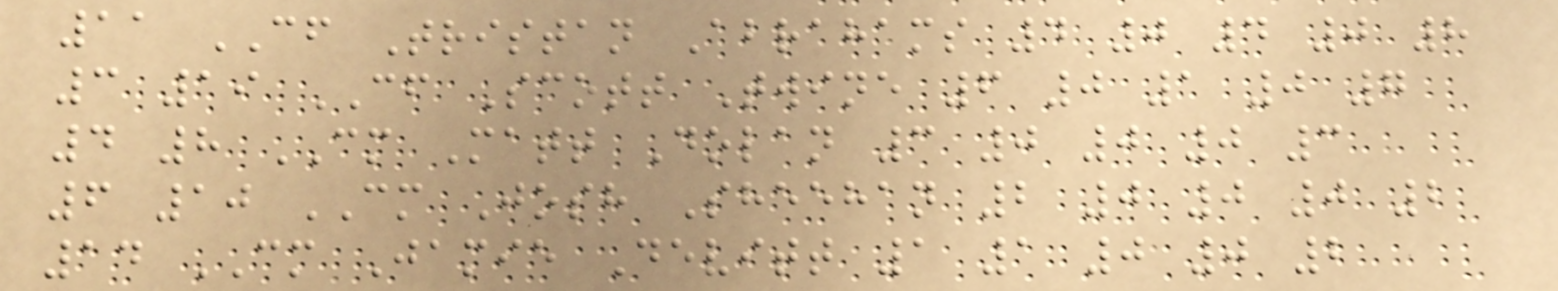11 CF Tristan Abrahams 4 0 4 0 8
3 19 CF Scott Twine 6 0 1 0 7
4 8 CM Matt Dolan 3 0 0 0 3
6 10 CM Josh Sheehan 2 0 0 0 2
14 CM Jamie Devitt 1 1 0 0 2
